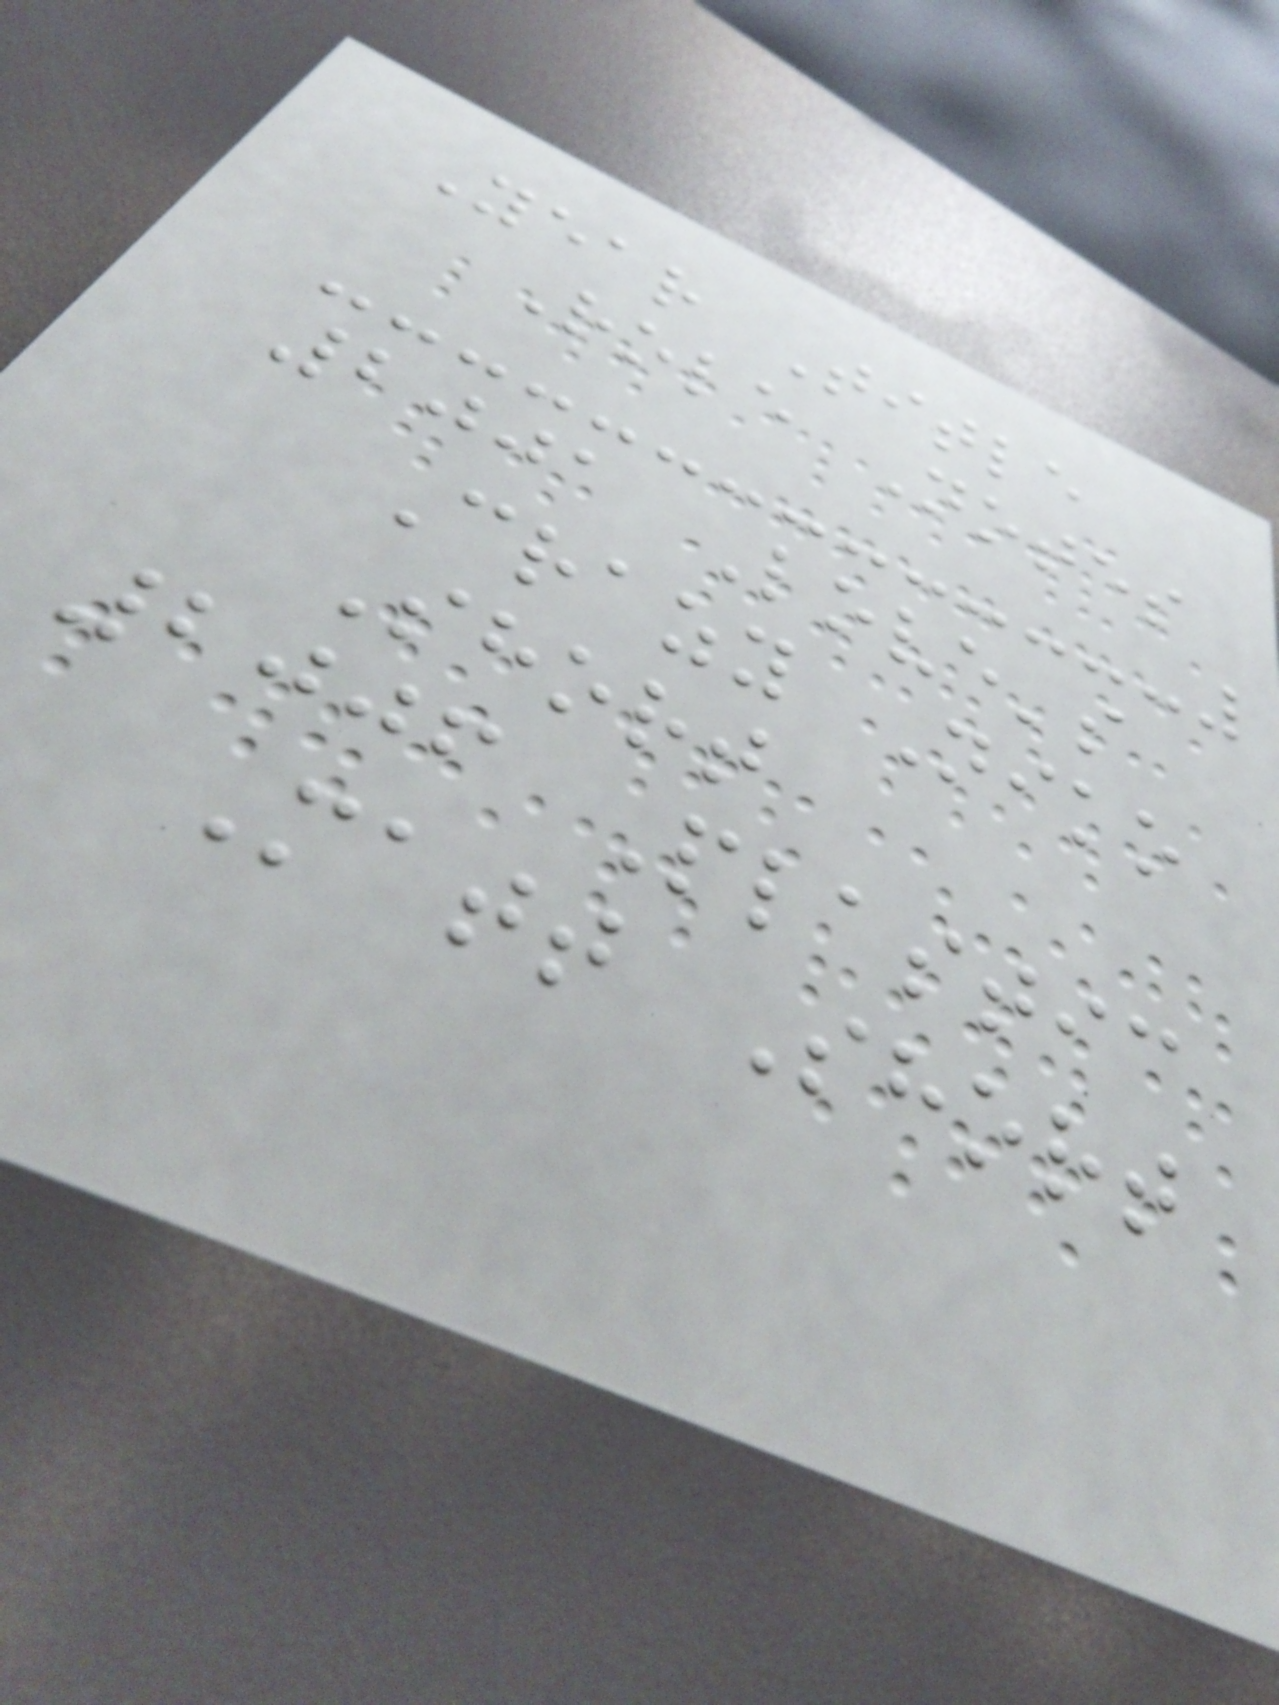Year Title
Role Notes
2001 Love's
Crazy Niko
Short
2006 Plastic
Matt Short
